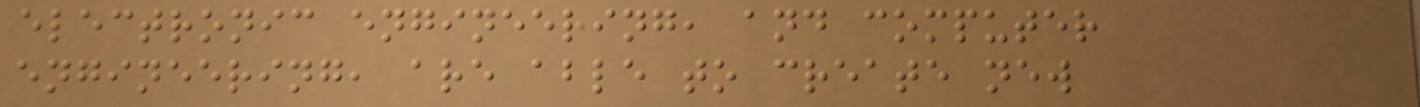electronic engineering, and computer
engineering, are able to create new
